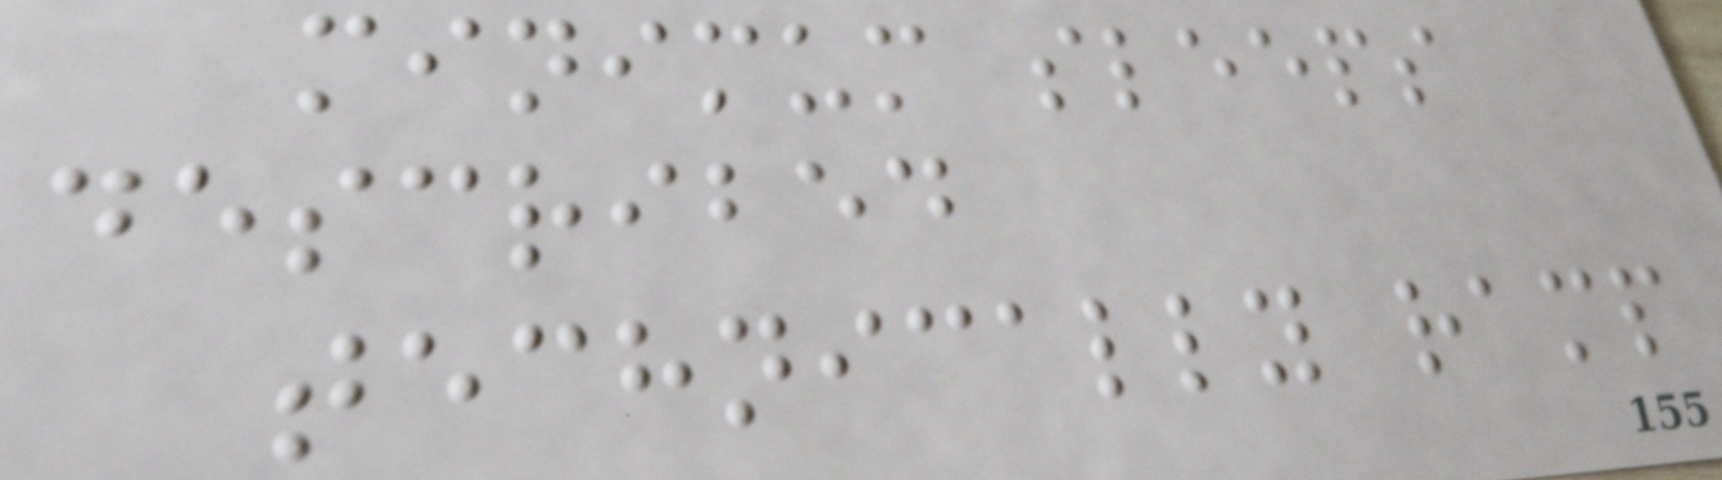minimum sleeps
described
technically ramp
